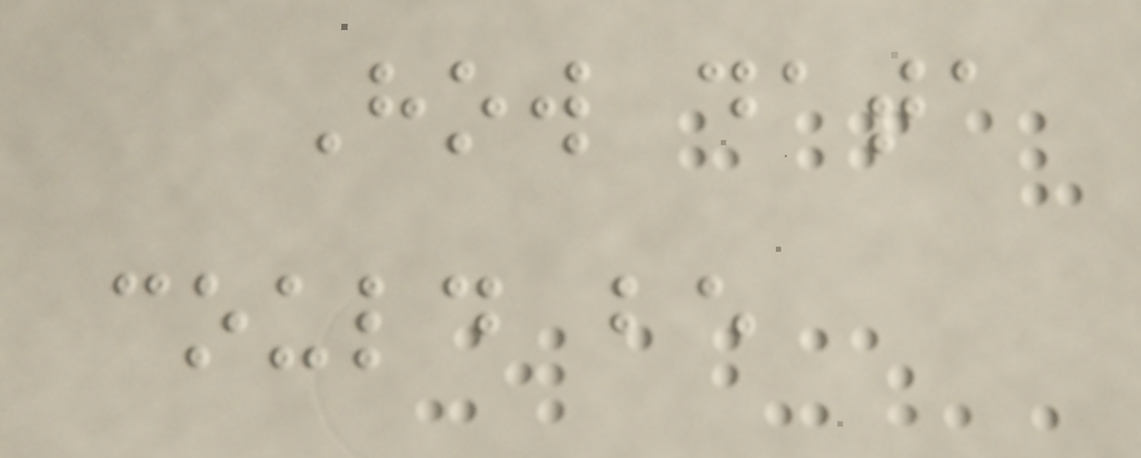How data
could be
